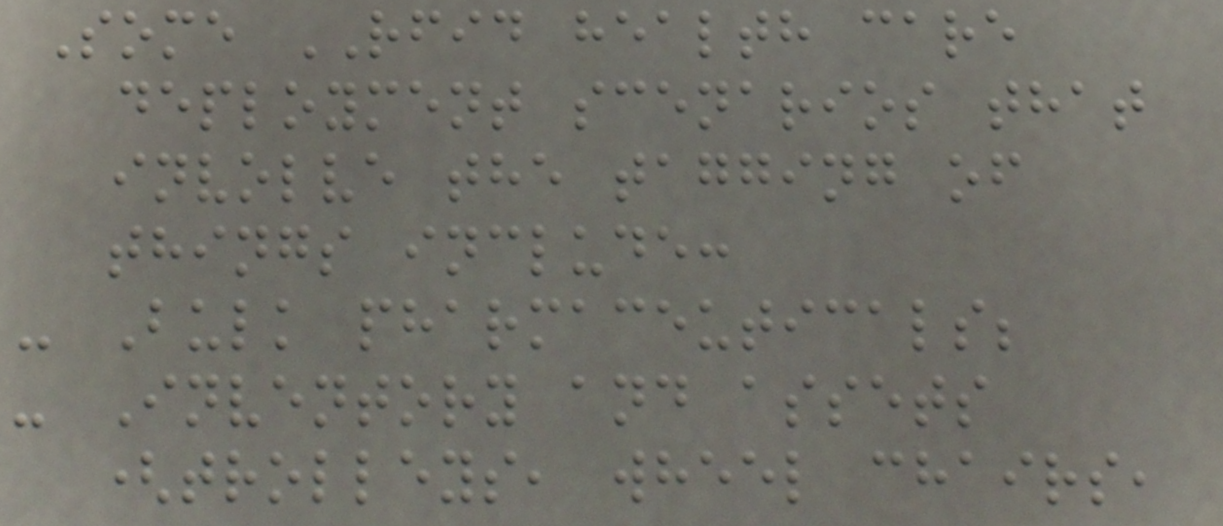Some RFID health care
deployment scenarios that
involve the tagging of
things include:
- Bulk pharmaceuticals;
- Inventory and assets
(trolleys, wheel chairs,
